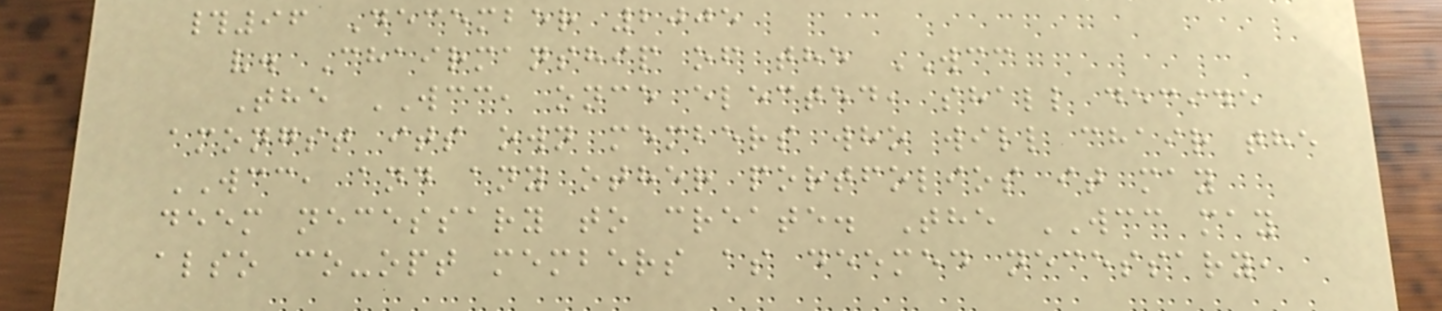#96 December 2005
v. Chairmanship of the WCC
The WCC, once elected, shall decide
amongst its own members who will chair the
WCC, and any other portfolios it may
deem necessary to create. The WCC may
also co-opt members as deemed necessary,
